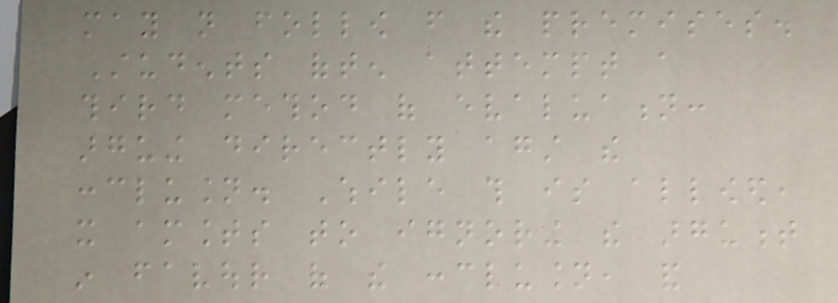may not follow from the premises.
Students often attempt a
third method of evaluation:
arguing directly against the
conclusion. While this is allowed,
it amounts to ignoring the argument
in favour of the conclusion, and
